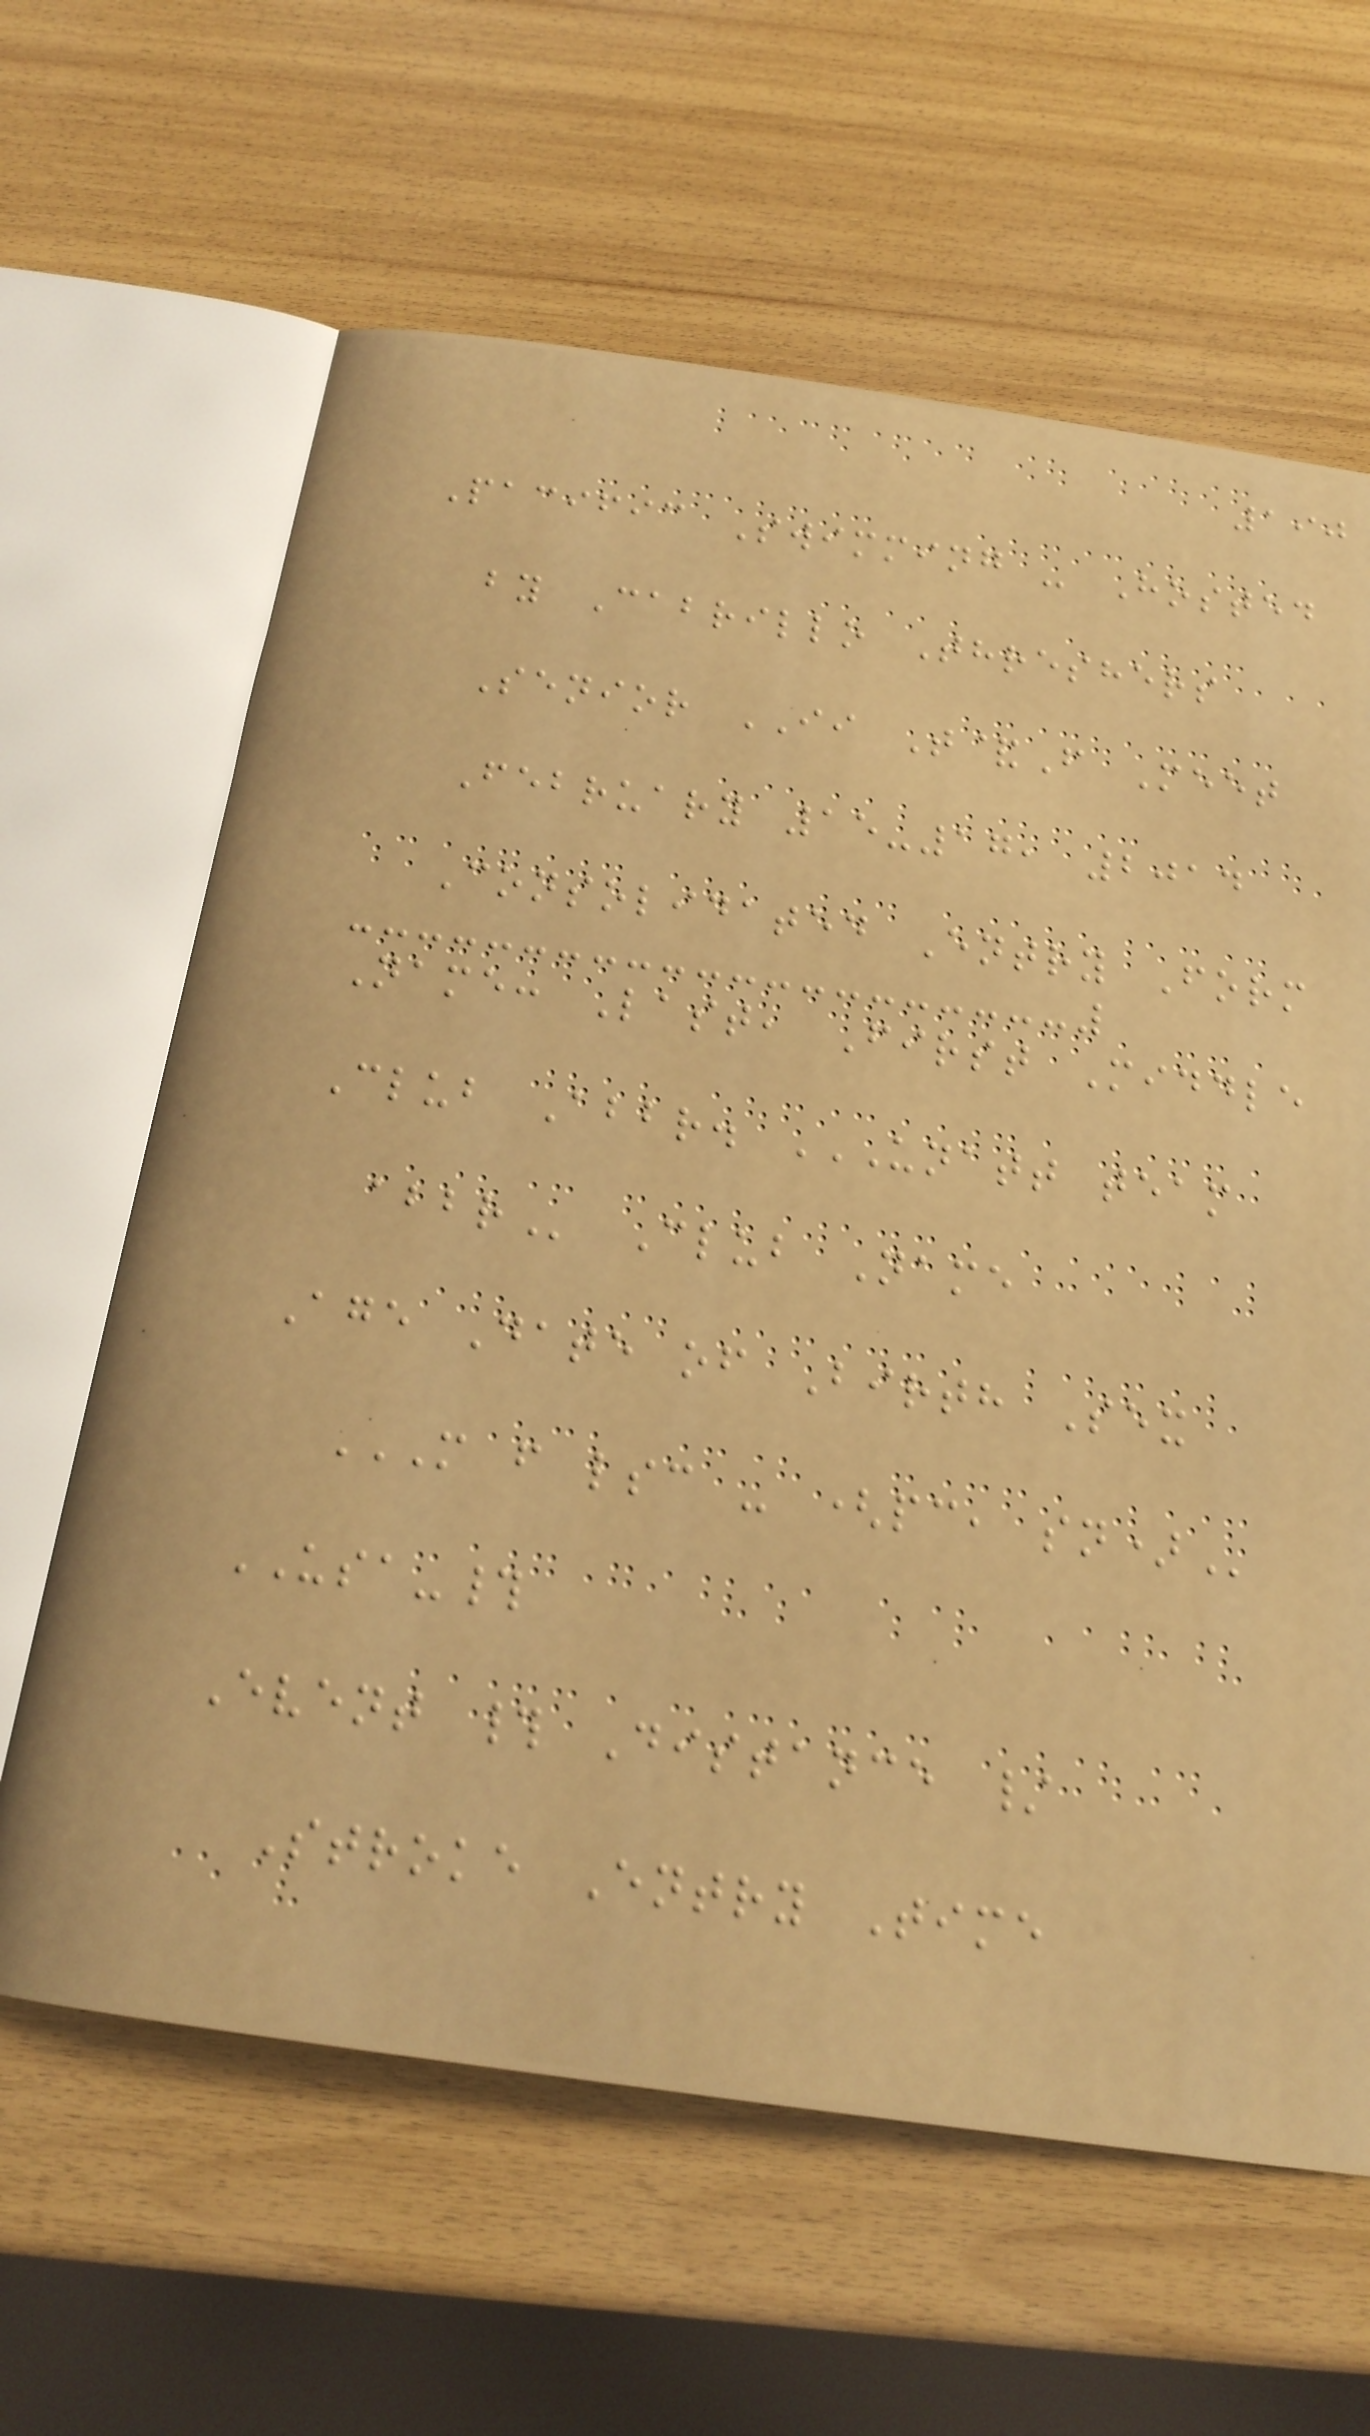190
Pacific Swimming - Hosted
by Cabrillo Threshers
Senior II T&F Meet
February 15-17, 2014
Consolidated Entry Form
Name: Last, First Middle
Club Abbr. UNATT TEAM
ABBR Club Name
Age Date of Birth Sex
M F LSC - (PC, SN)
USA-#
Event # Distance /
Stroke Entry Time
